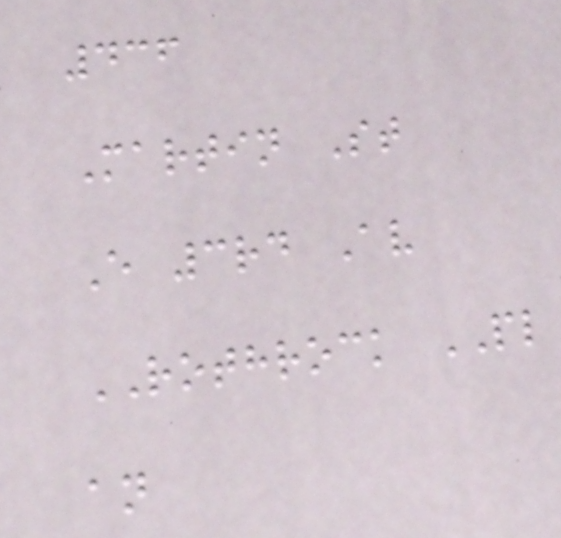436
Martin St
E 3rd Av
ROTHROCK PL
an
